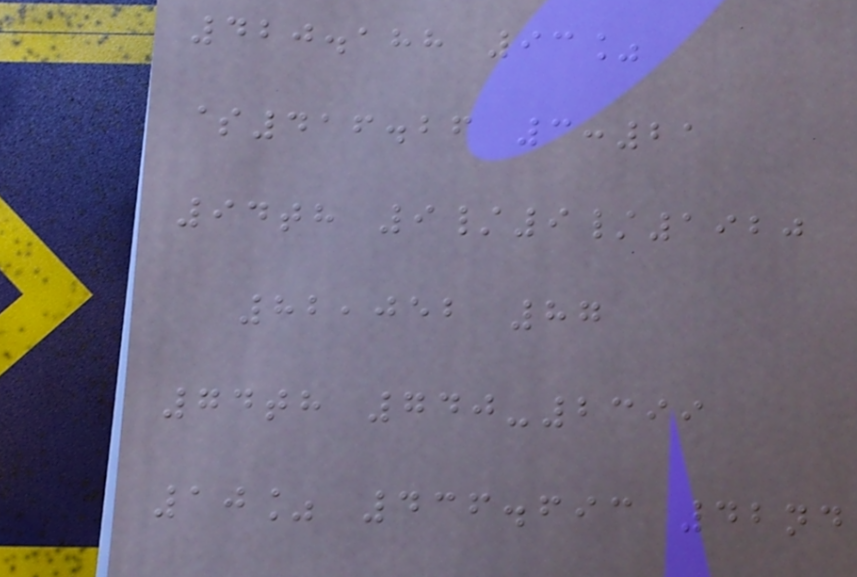420.188 93%
$416.26 3:21
94th 9/9/1920
82,052 87
74th 740-2399
10% 436.693 42nd
